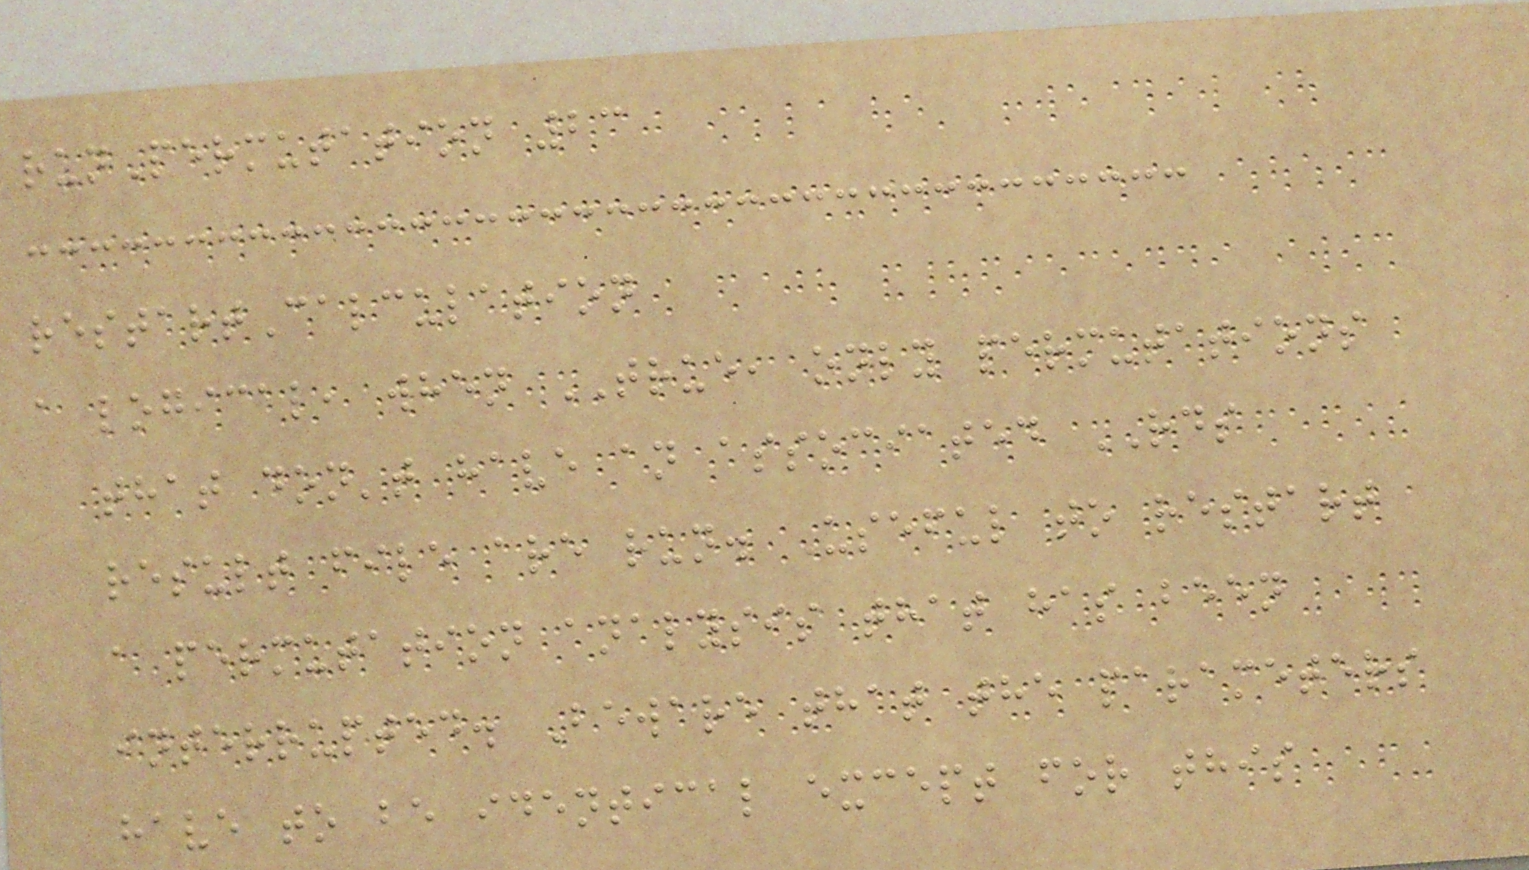runPermutation 23
restartCalculation
a logical, when TRUE, only permutations
that don't have an associated RDS
result file are run. Useful to restart
a permutation analysis that has been
interrupted. Beware that the parameters
have to be identical except for this
